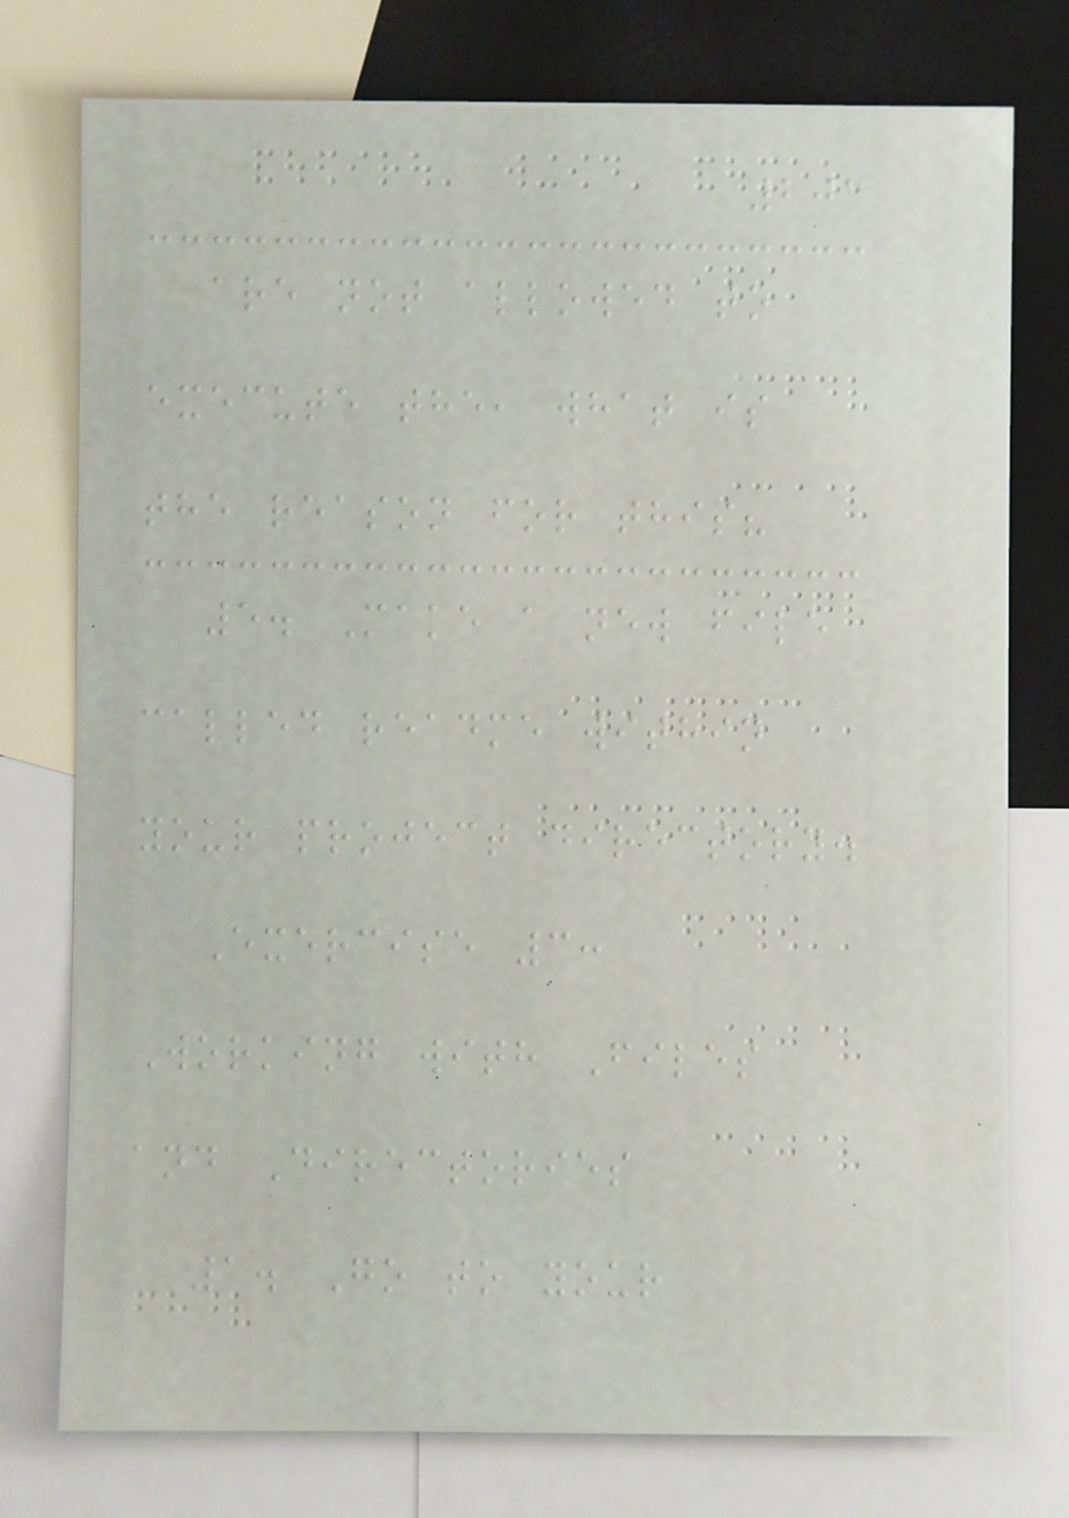203
are not allowed to
execute the, what is
the reason for this?
5. Make a new file
called readme within
your project directory.
Exercise 3:
Working with Files
and Directories
1. Go to your
